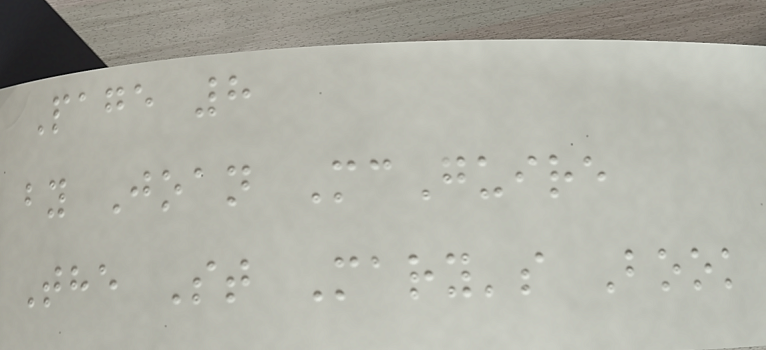Page 8
by Joan McGuire
The St Mary's Book
